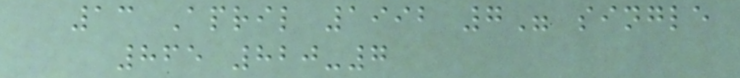13 April 1992 7" single
865 820-7
